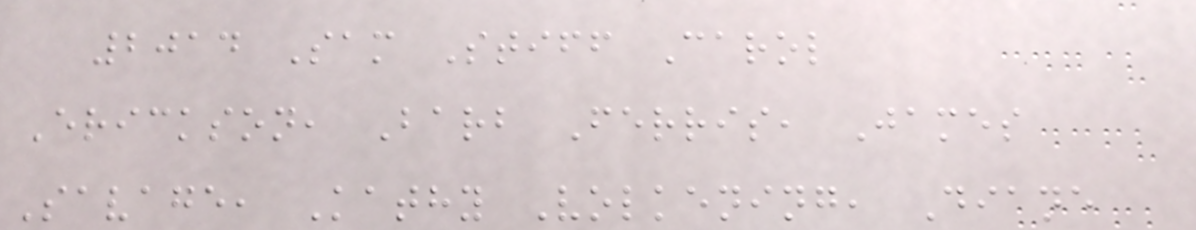2014 Sam Stiff Carol
Erickson, Barb Ferris, James
Savage, Kathy Volkening, Diane
